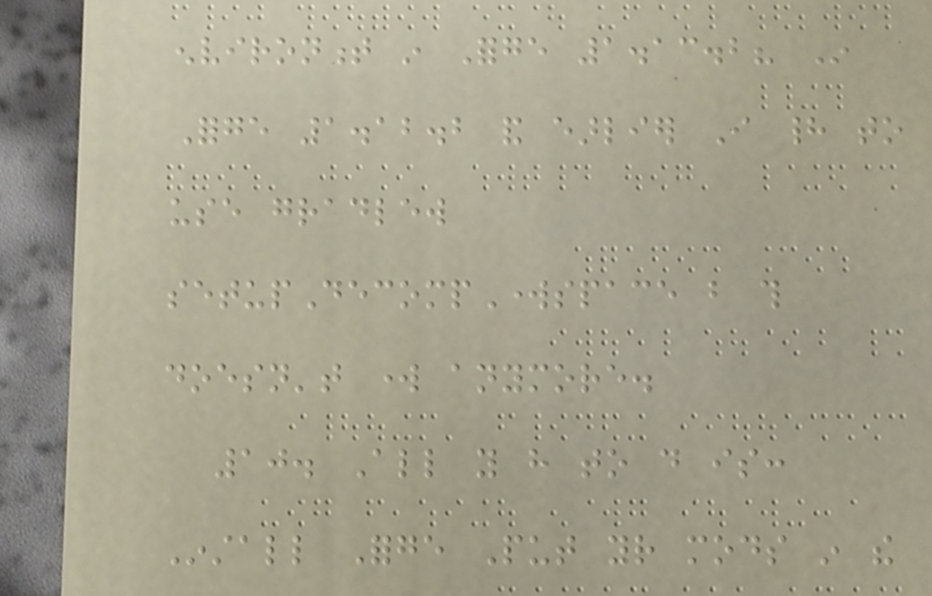environment in Forge 1.13.2? In
Forge 1.12.2 and earlier I had to
use gradlew
setupDecompWorkspace but this
doesn't work anymore.
10. All you have to do is:
Install Forge Put your mods in the
